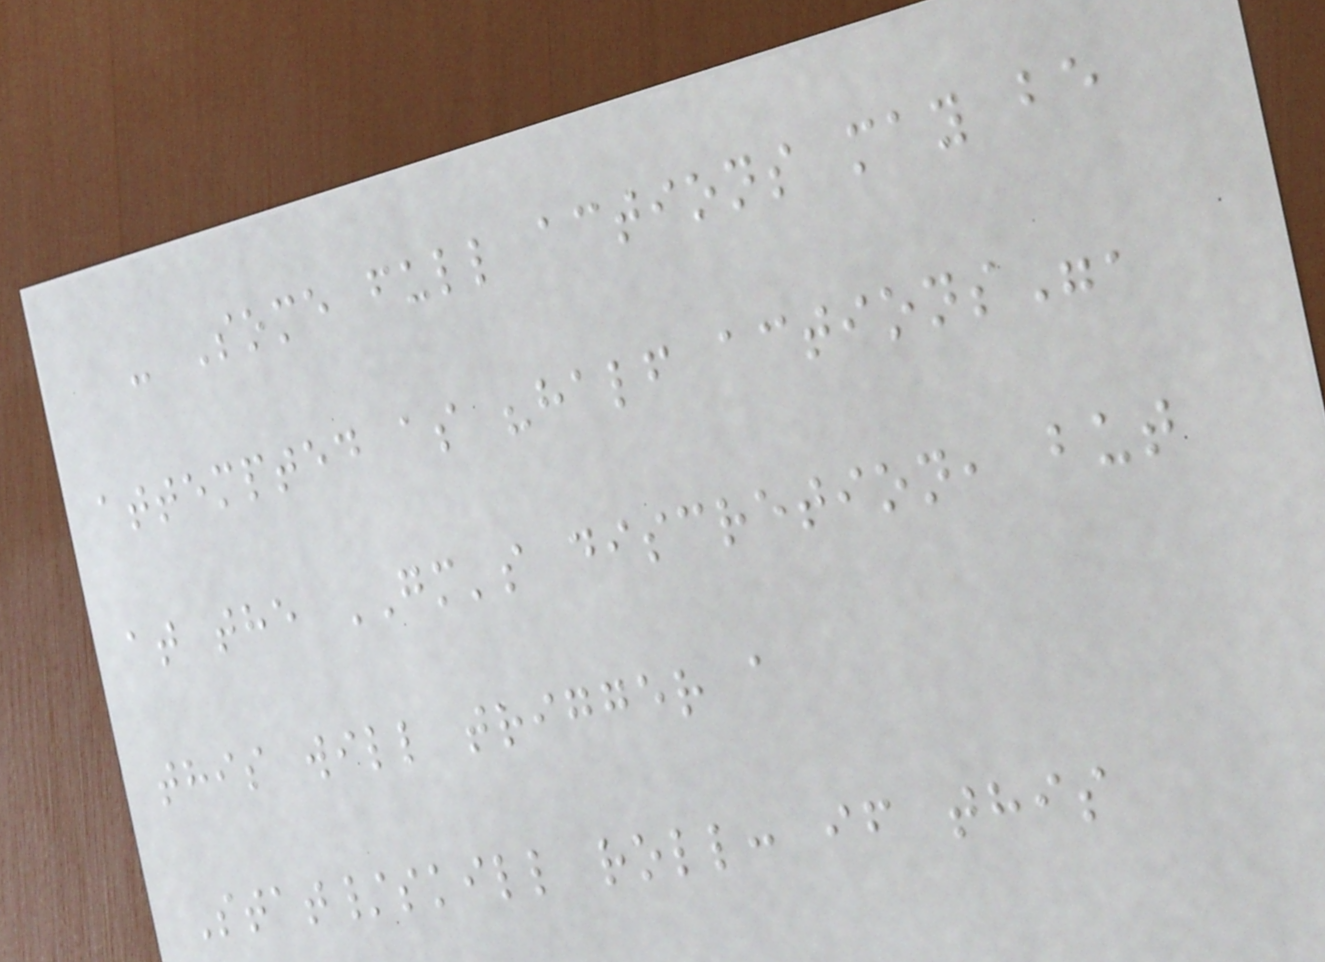- Some full actions may be
attempted as "half actions",
at the GM's discretion, but
this will trigger a
Stat/skill roll: if this
